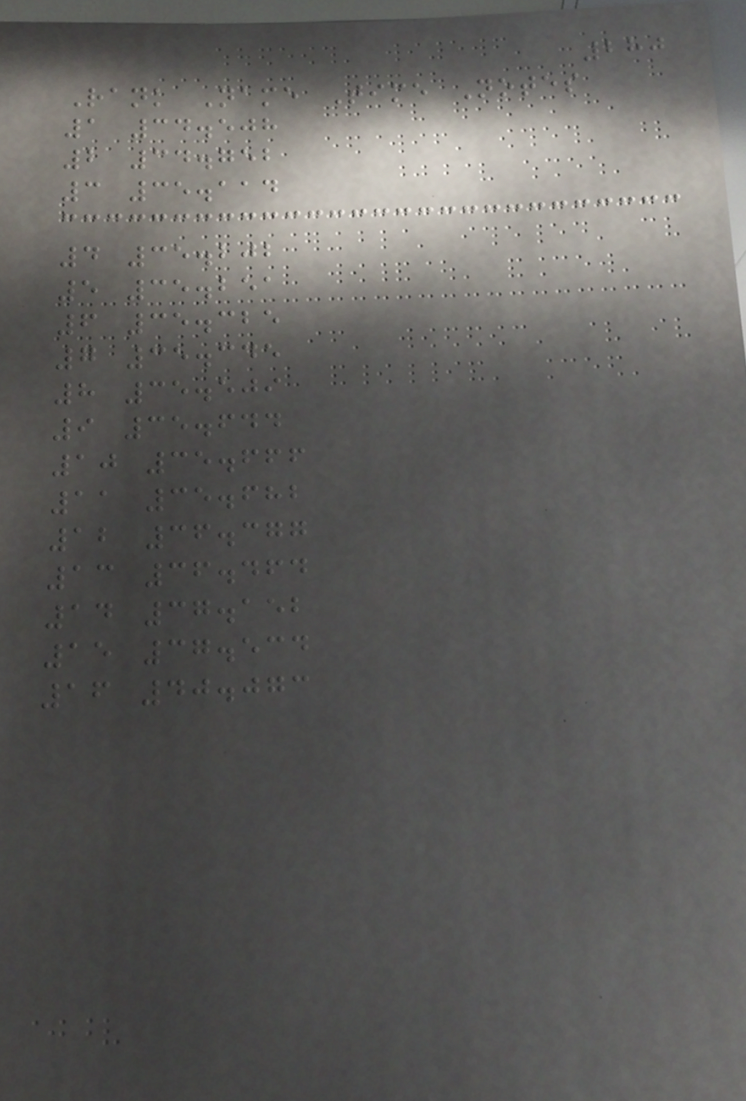280
Rank Name Time Notes
1 34.508
2 34.752
3 35.114
4 35.202
5 35.251
6 35.325
7 35.345
8 35.509
9 35.644
10 35.666
11 35.682
12 36.377
13 36.464
14 37.152
15 37.534
16 40.073
